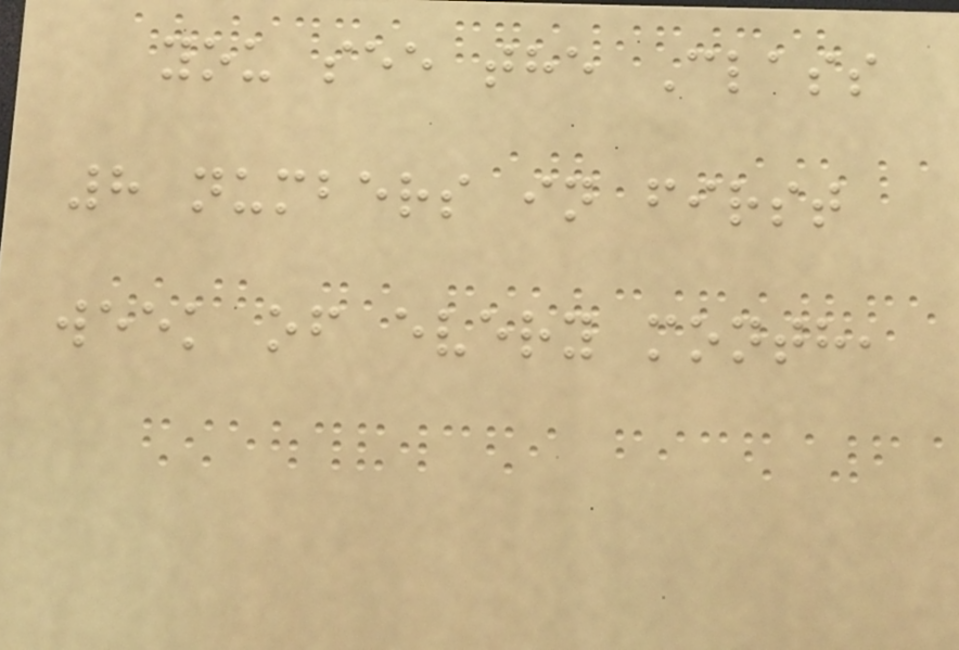you see the Class
8 numbers in first
week of every month,
